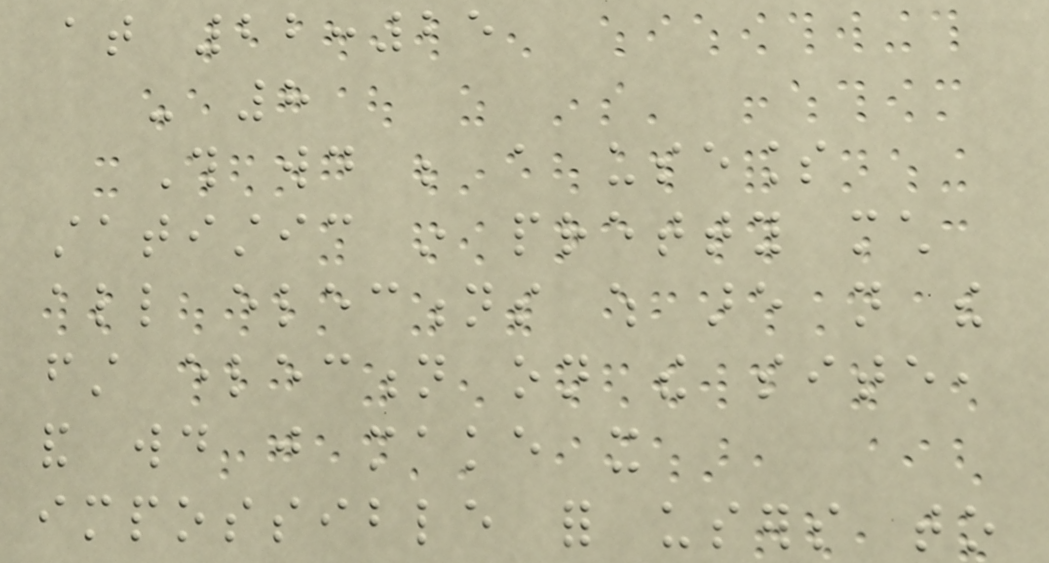at 22:25
- 8
This would be a useless
statistic in pretty much
all elections which are not the
first election on the site,
and would just make it
impossible for users to
